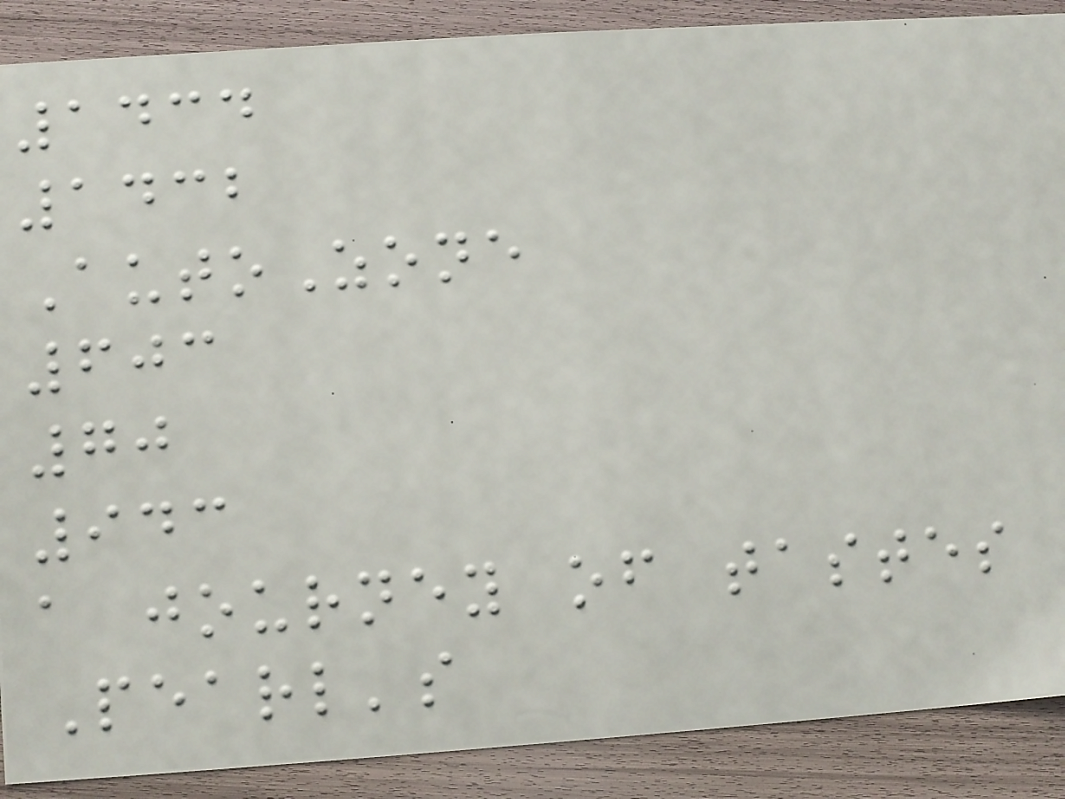1434
1432
AutoZone
603
70
943
a journey of tastes
Pearl's
